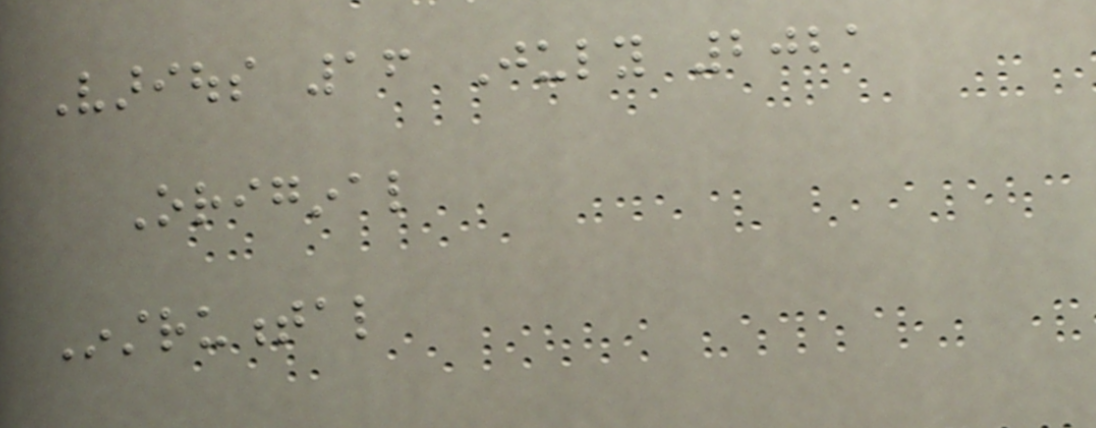Various 16 July 2021
Original
Instrumental
